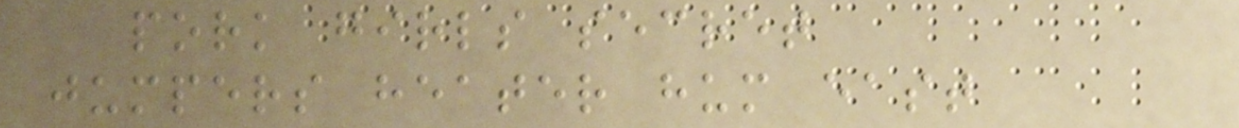pork girls secret
jumpers heater hum east
